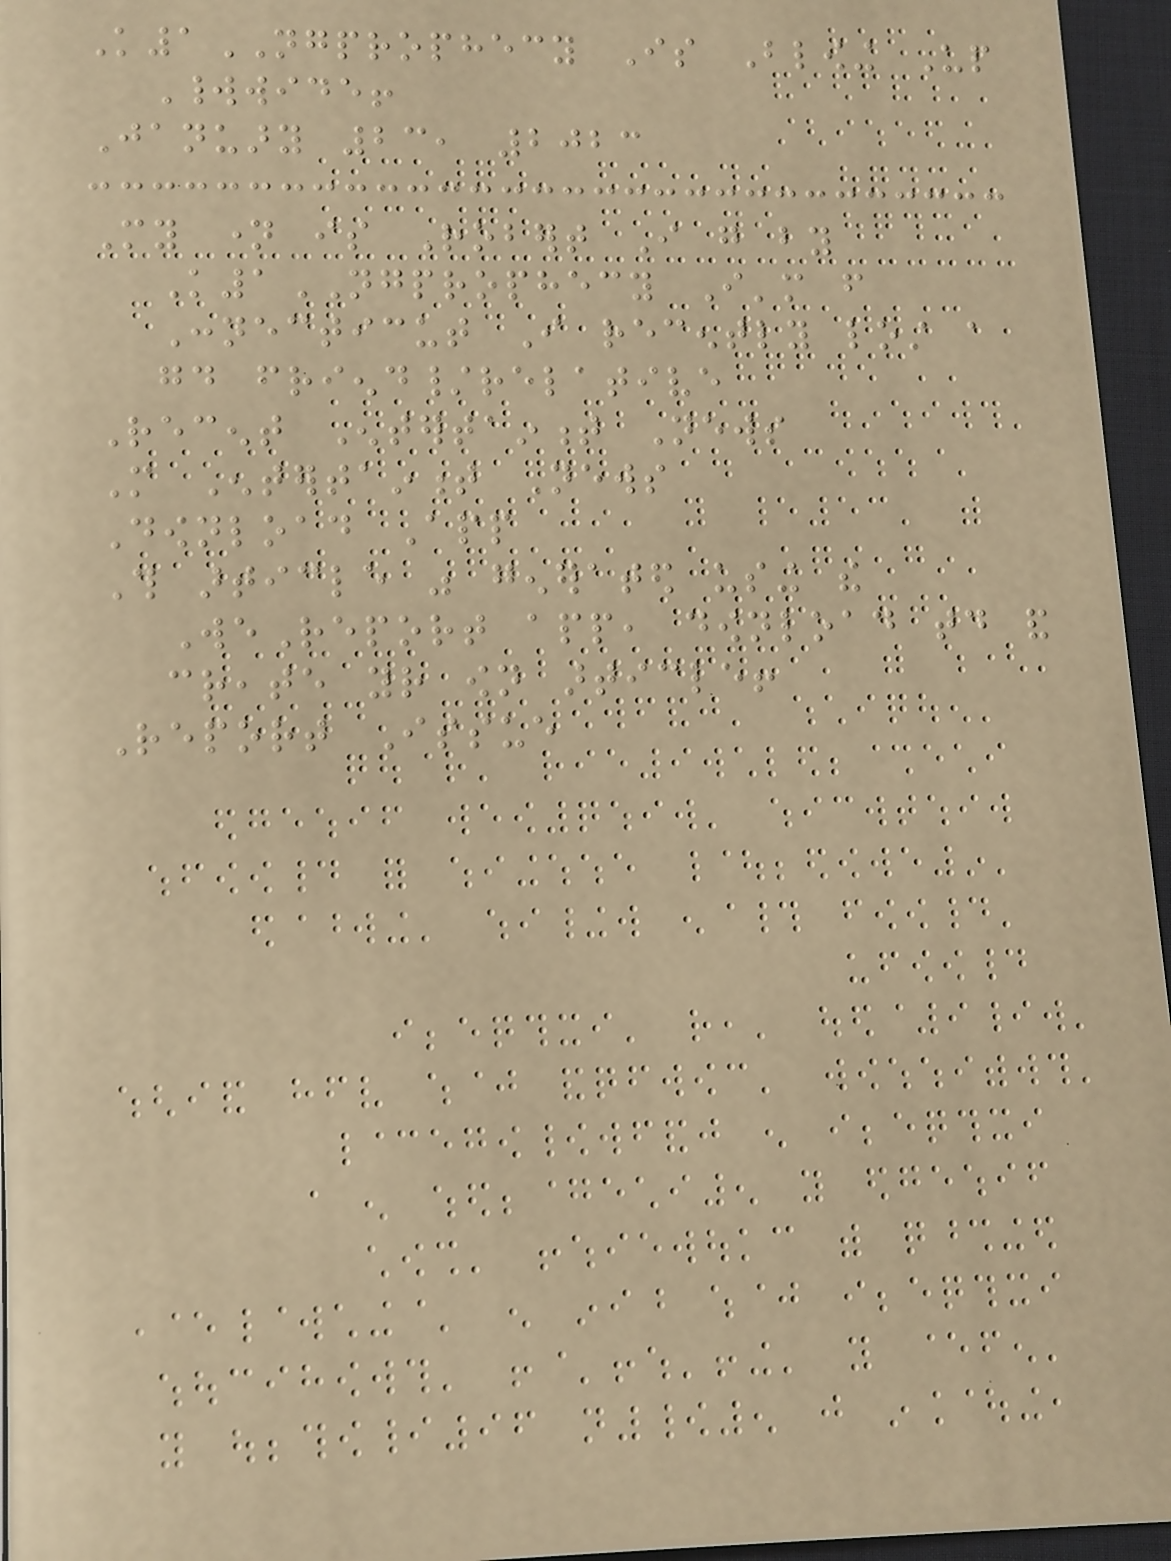K1NGPROPHECY Is Blowing Up
Worldwide!
January 23, 2023
My name is Robert I go by
K1NGPROPHECY I'm from
Connecticut I recently lost a
good friend/relative
Recent Entertainment News
More Entertainment News
Download App
This article was generated using the
WeReport app, download today and
create your own article!
Report Issue
